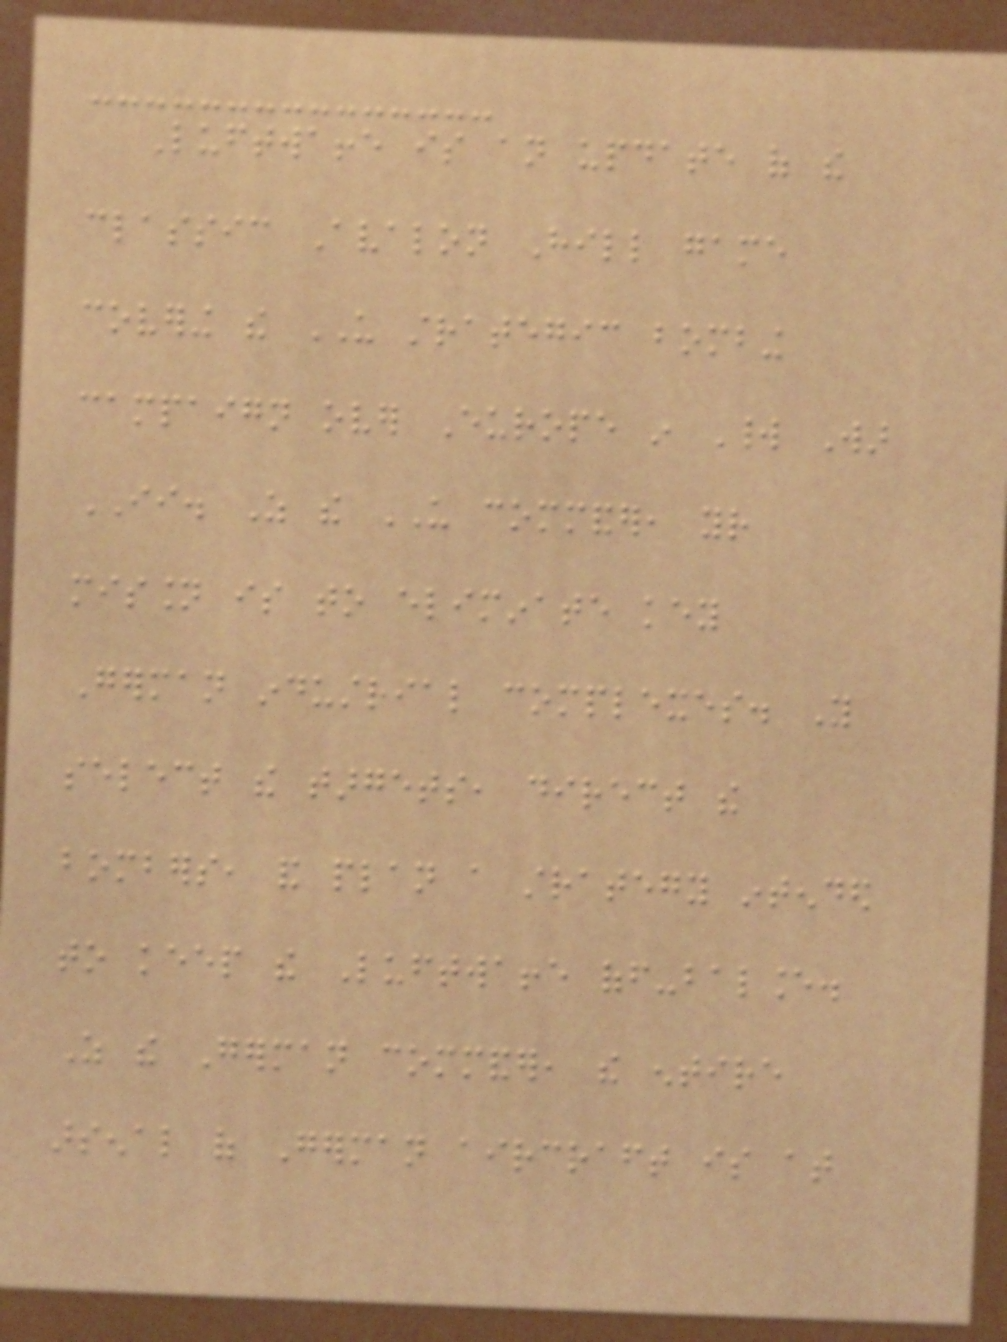Luftwaffe is an update of the
classic Avalon Hill game
covering the US strategic bombing
campaign over Europe in World War
II. As the US commander, your
mission is to eliminate key
German industrial complexes. You
select the targets, direct the
bombers, and plan a strategy intended
to keep the Luftwaffe off-balance.
As the German commander, the entire
arsenal of German aircraft is at
